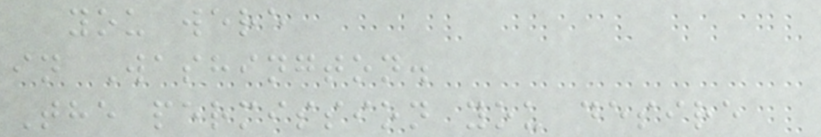you were
in Washington.
The permission you desire
